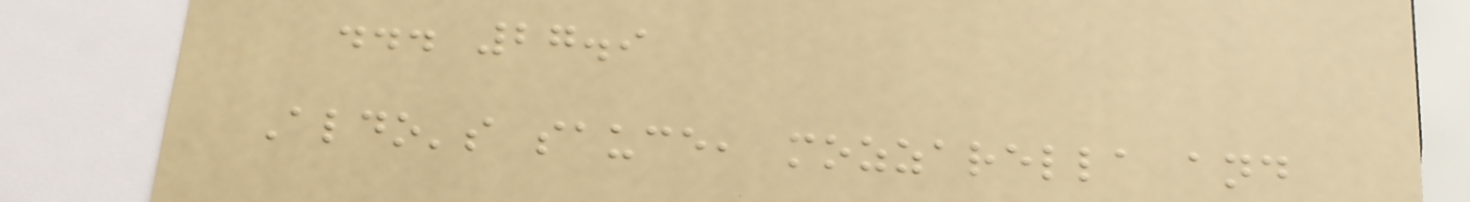... 27.9
Aldo's sauce, mozzarella and
